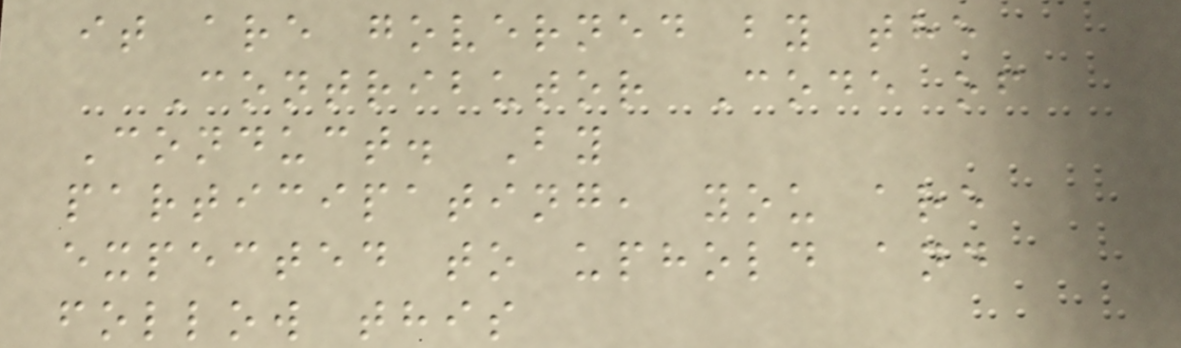it are governed by the
Contributor Code of
Conduct. By
participating, you are
expected to uphold and
follow this
